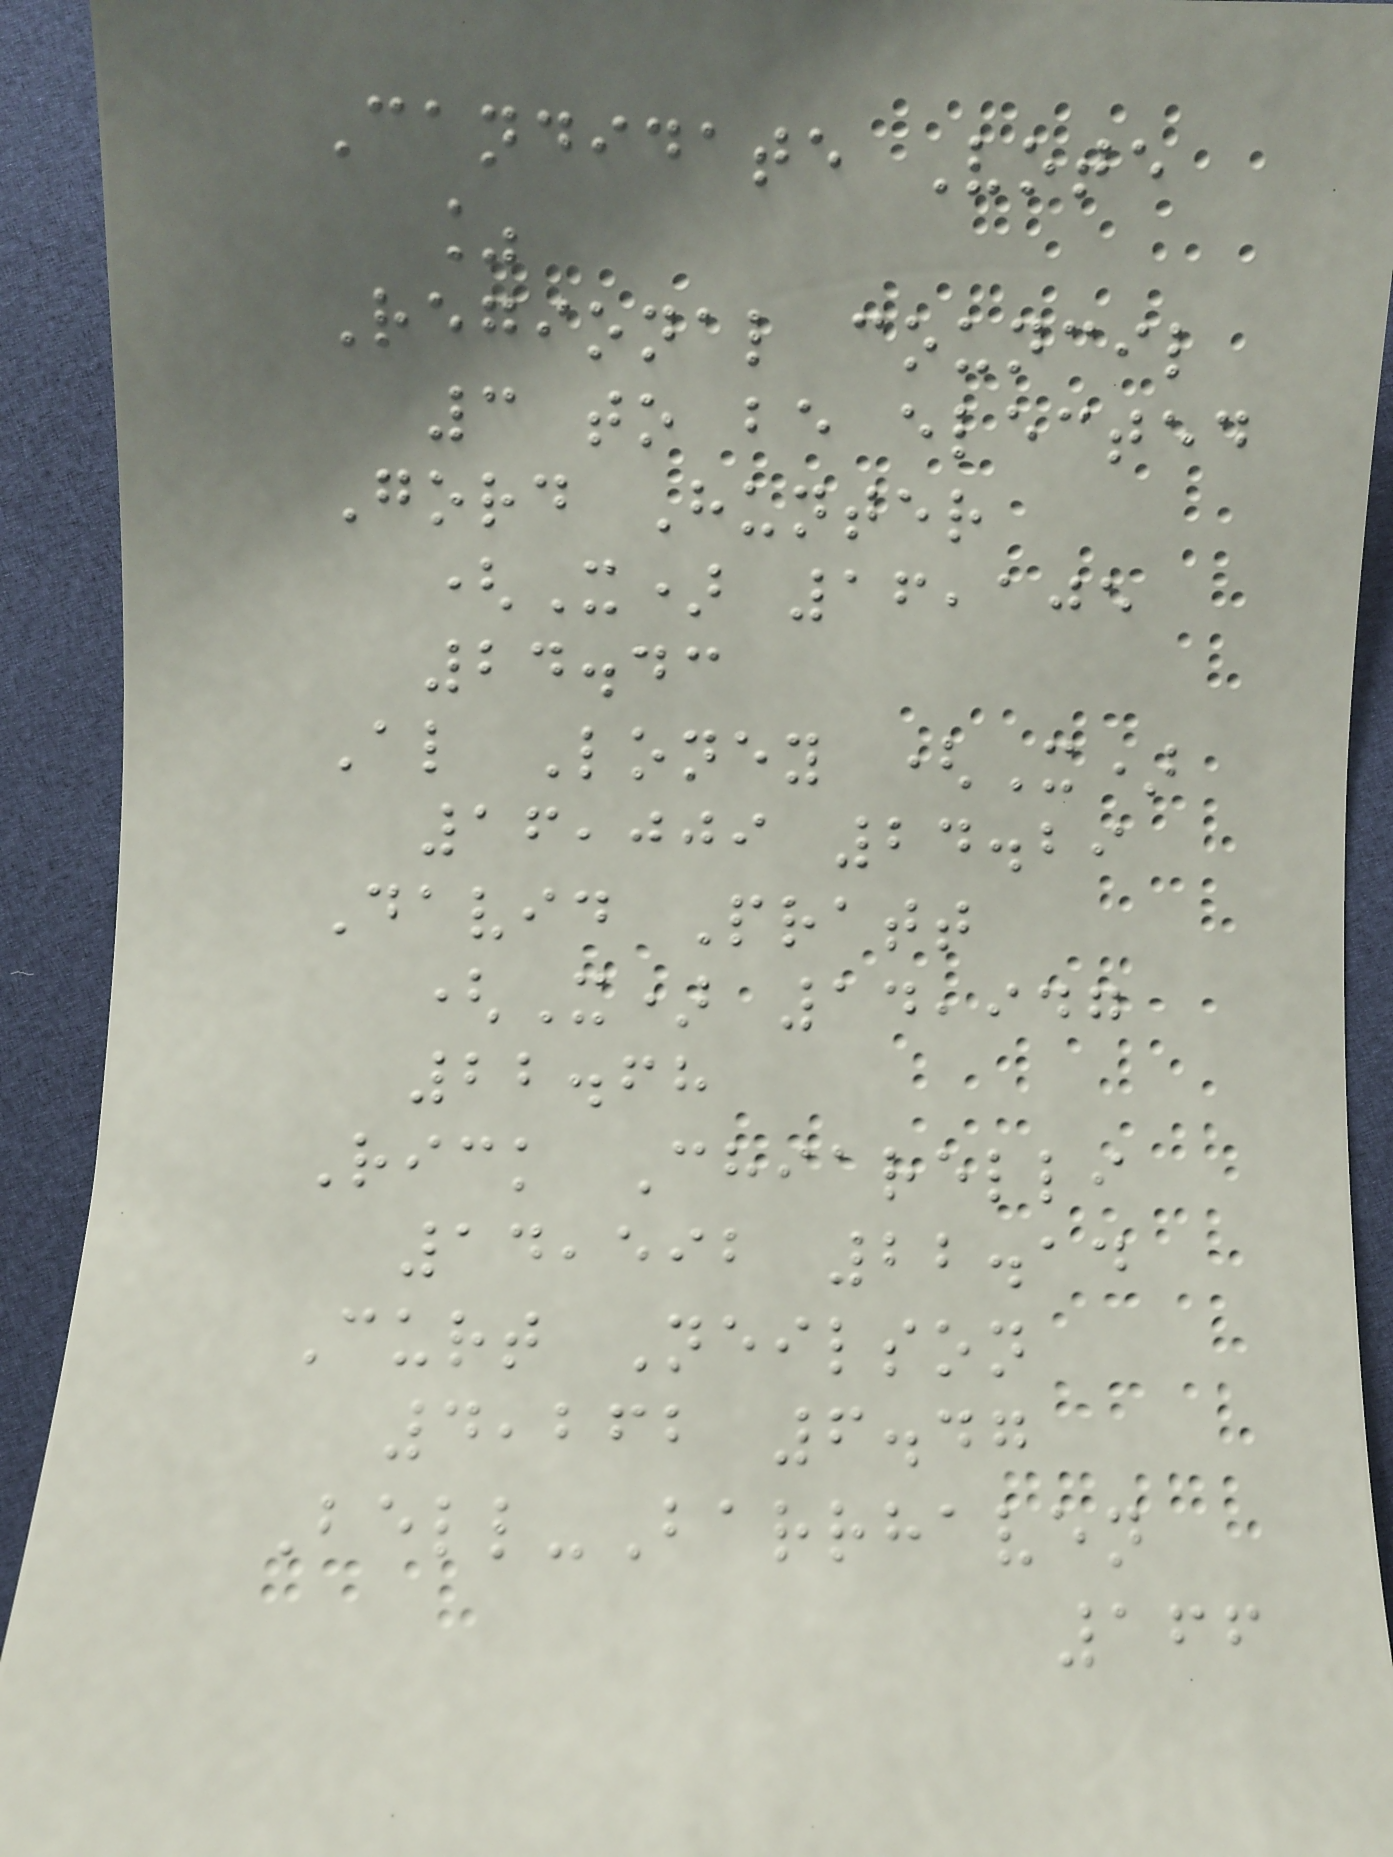Candidate Vote
%
Regional council
3 to be elected
Gord Hunter
(X) 16,105
24.43
Al Loney (X)
16,009 24.29
David Pratt
(X) 14,947
22.68
Rick Chiarelli
14,592 22.14
Curt Neilson
4,262 6.47
Bell-Barrhaven
166
